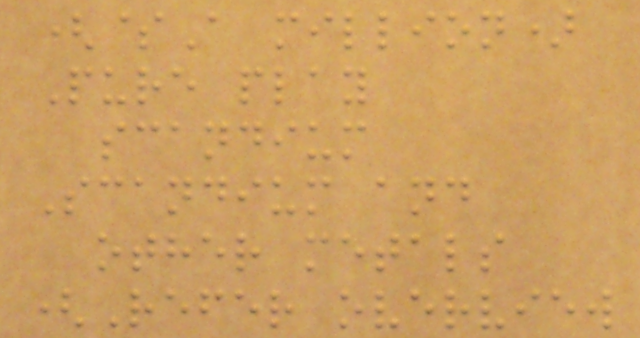($A million)
Pure play
scandium
Scandium and
other metals
(Refer overview
